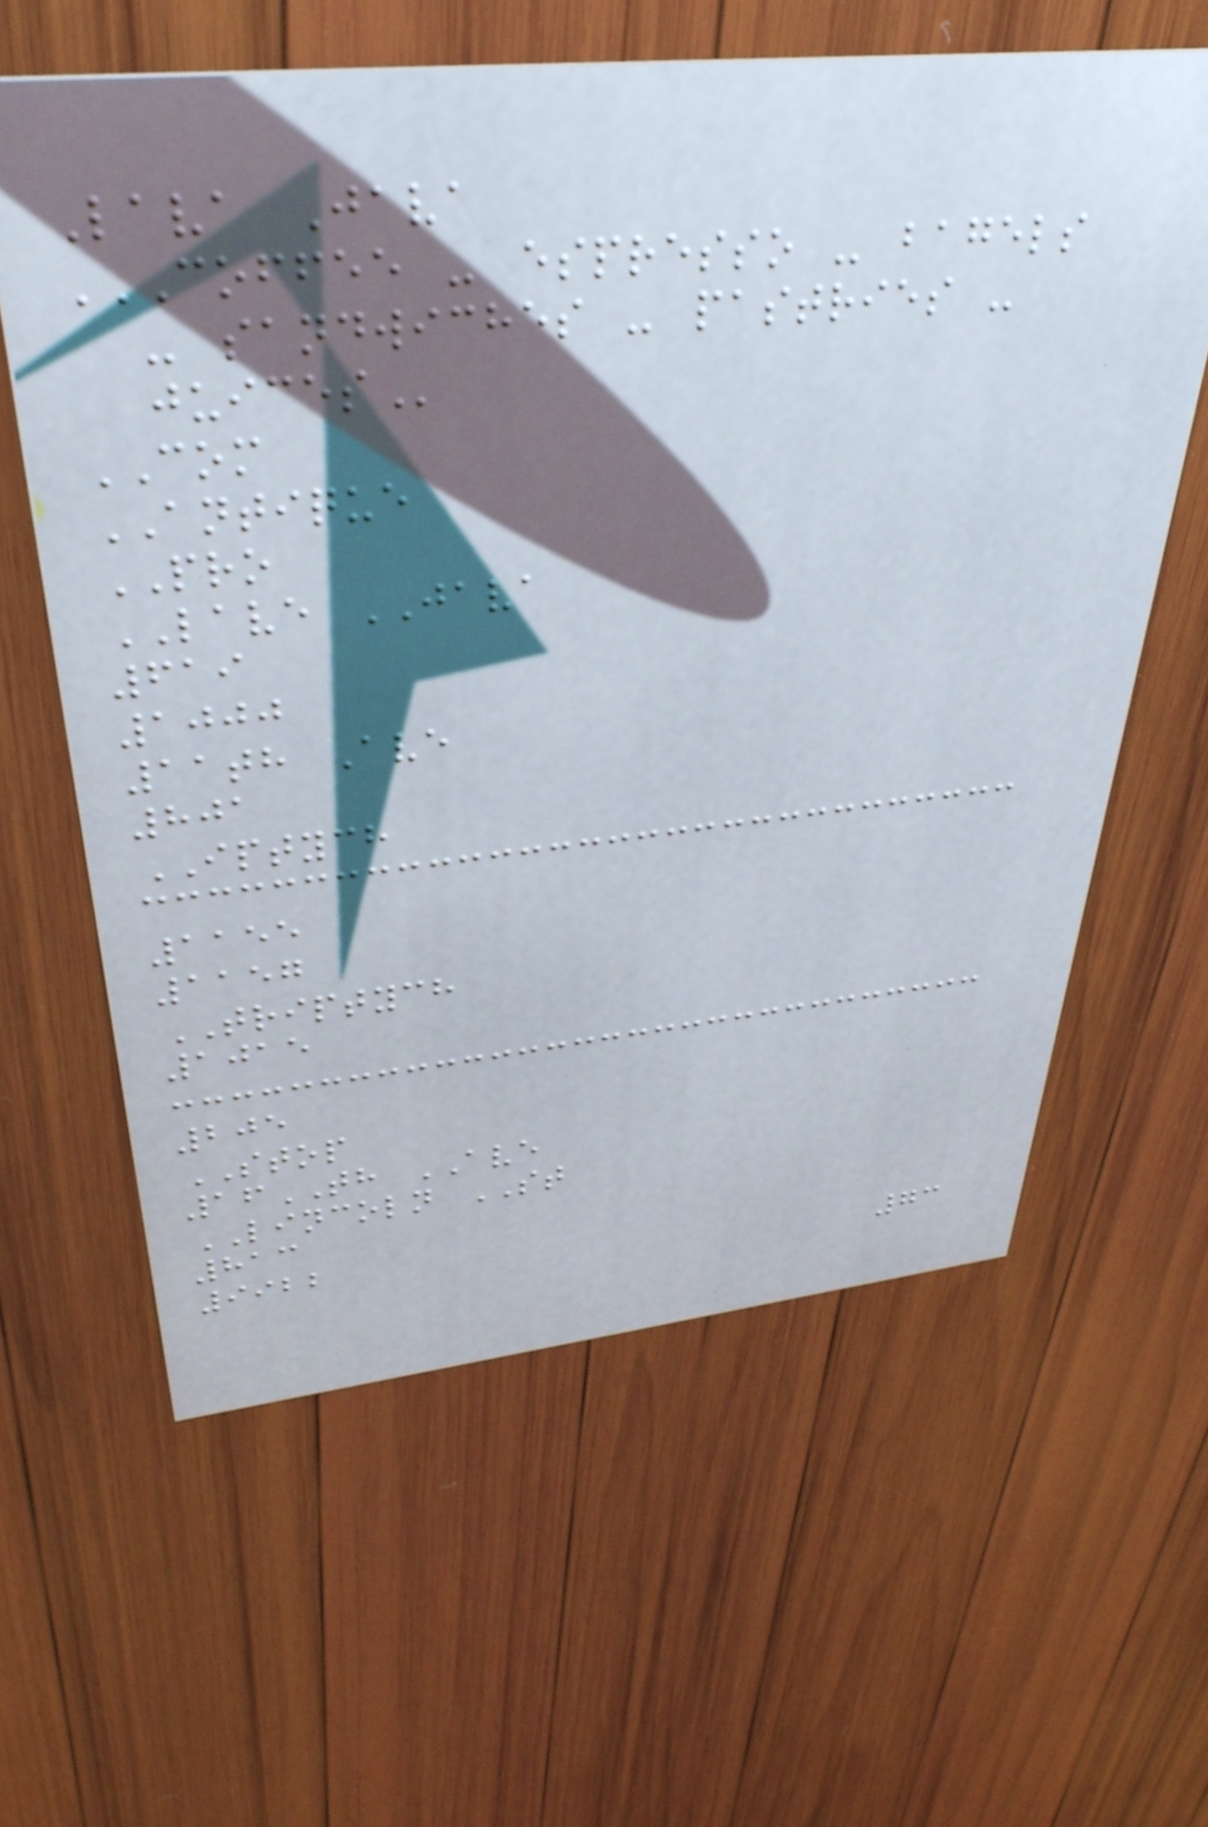Lava Java
COFFEE - ESPRESSO - BAGELS
- SANDWICHES - PASTRIES -
JUICES
COM
ANTIQUE
PRO
LAVE JAVA
619
1000
11th Ave
801
IPTYCH
1155
1157
TRIPTYCH
1015
205
STOP
16TH AVE
LINCOLN ST
813
9922
73
